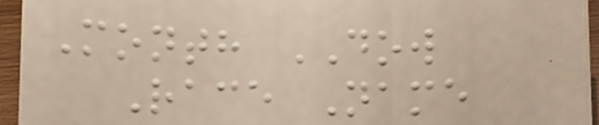Month DOW
Race Name
